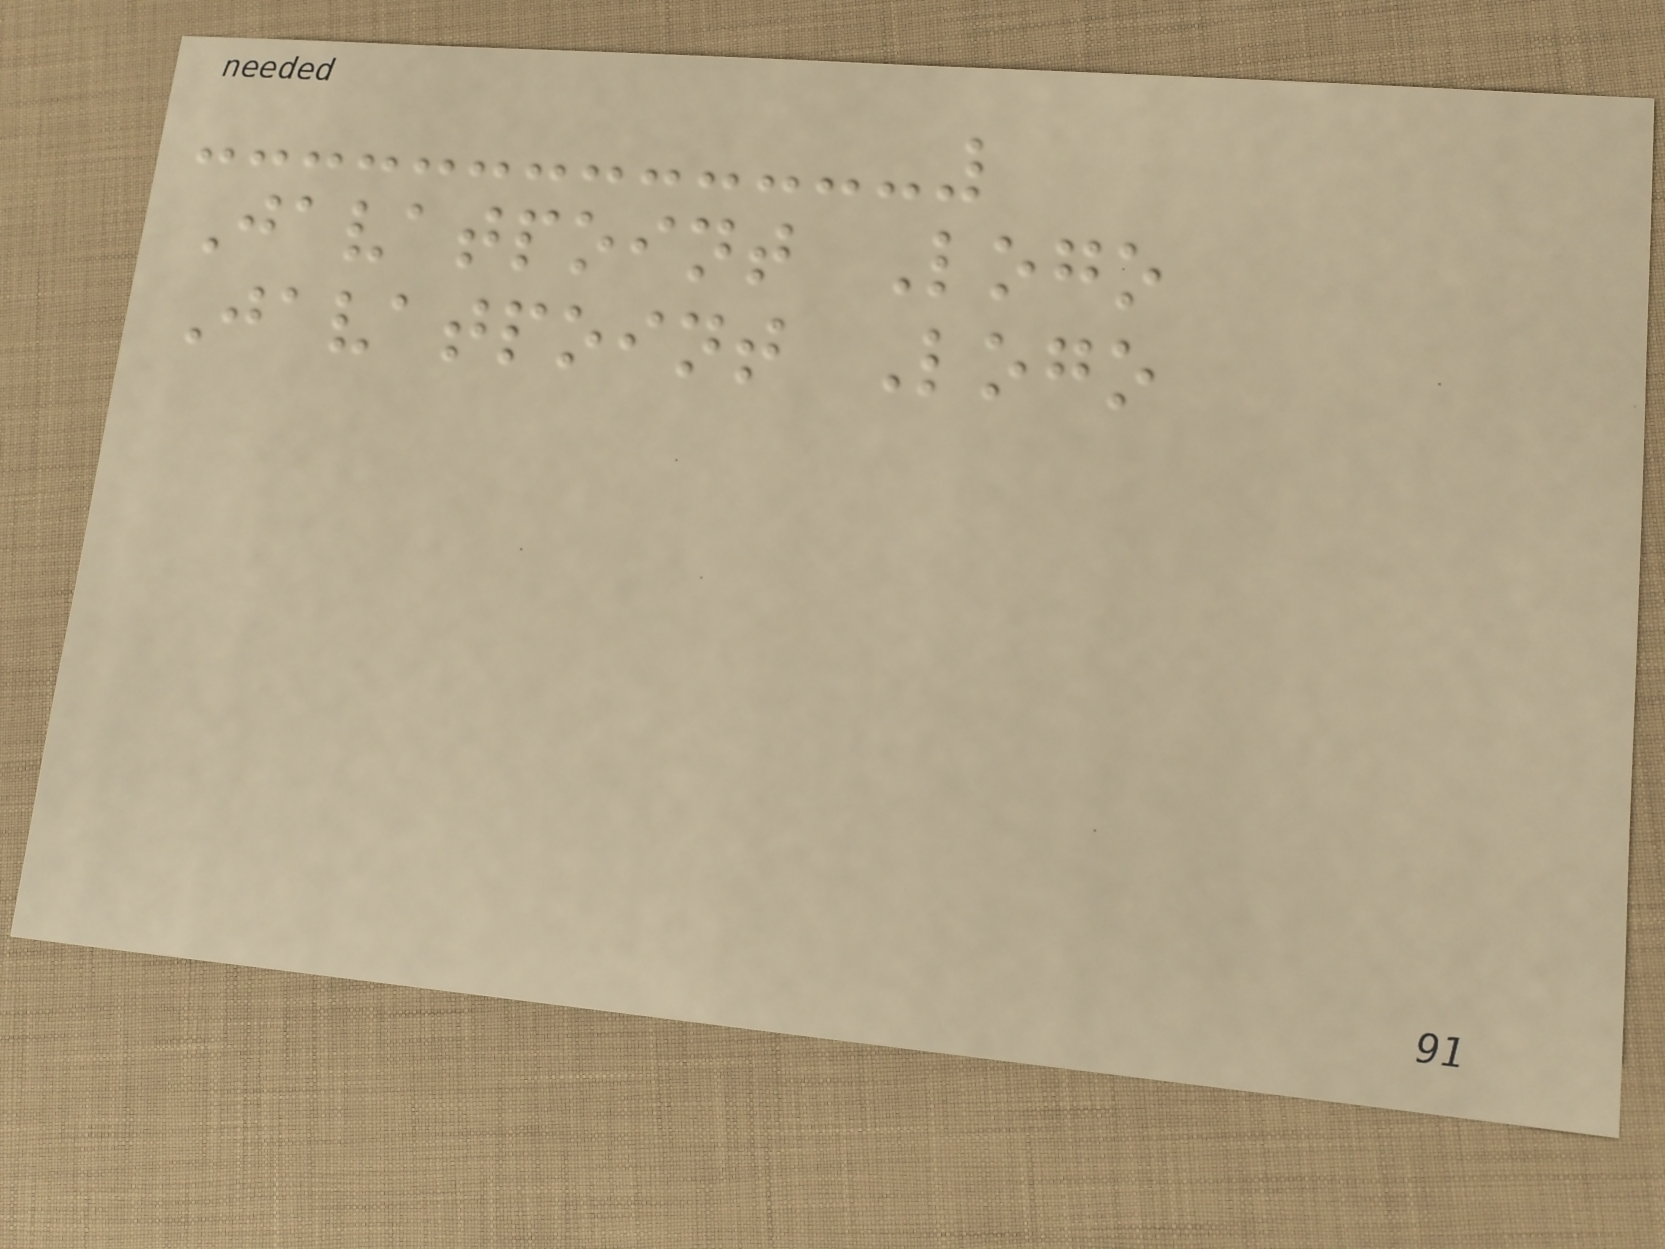Javatpoint Logo
Javatpoint Logo
